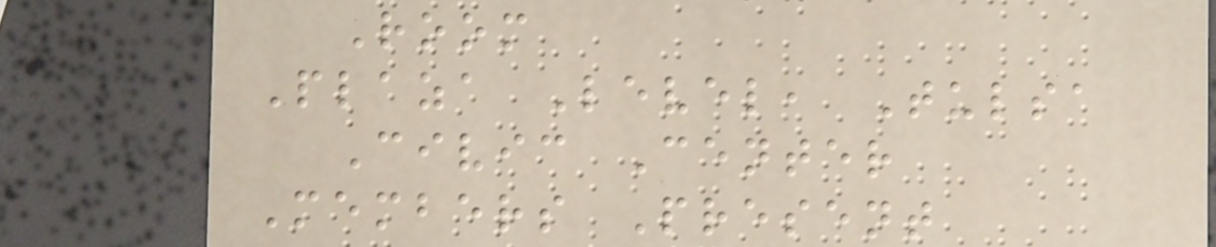Room
Plaza Level, Tulsa
Civic Center
Members Present
